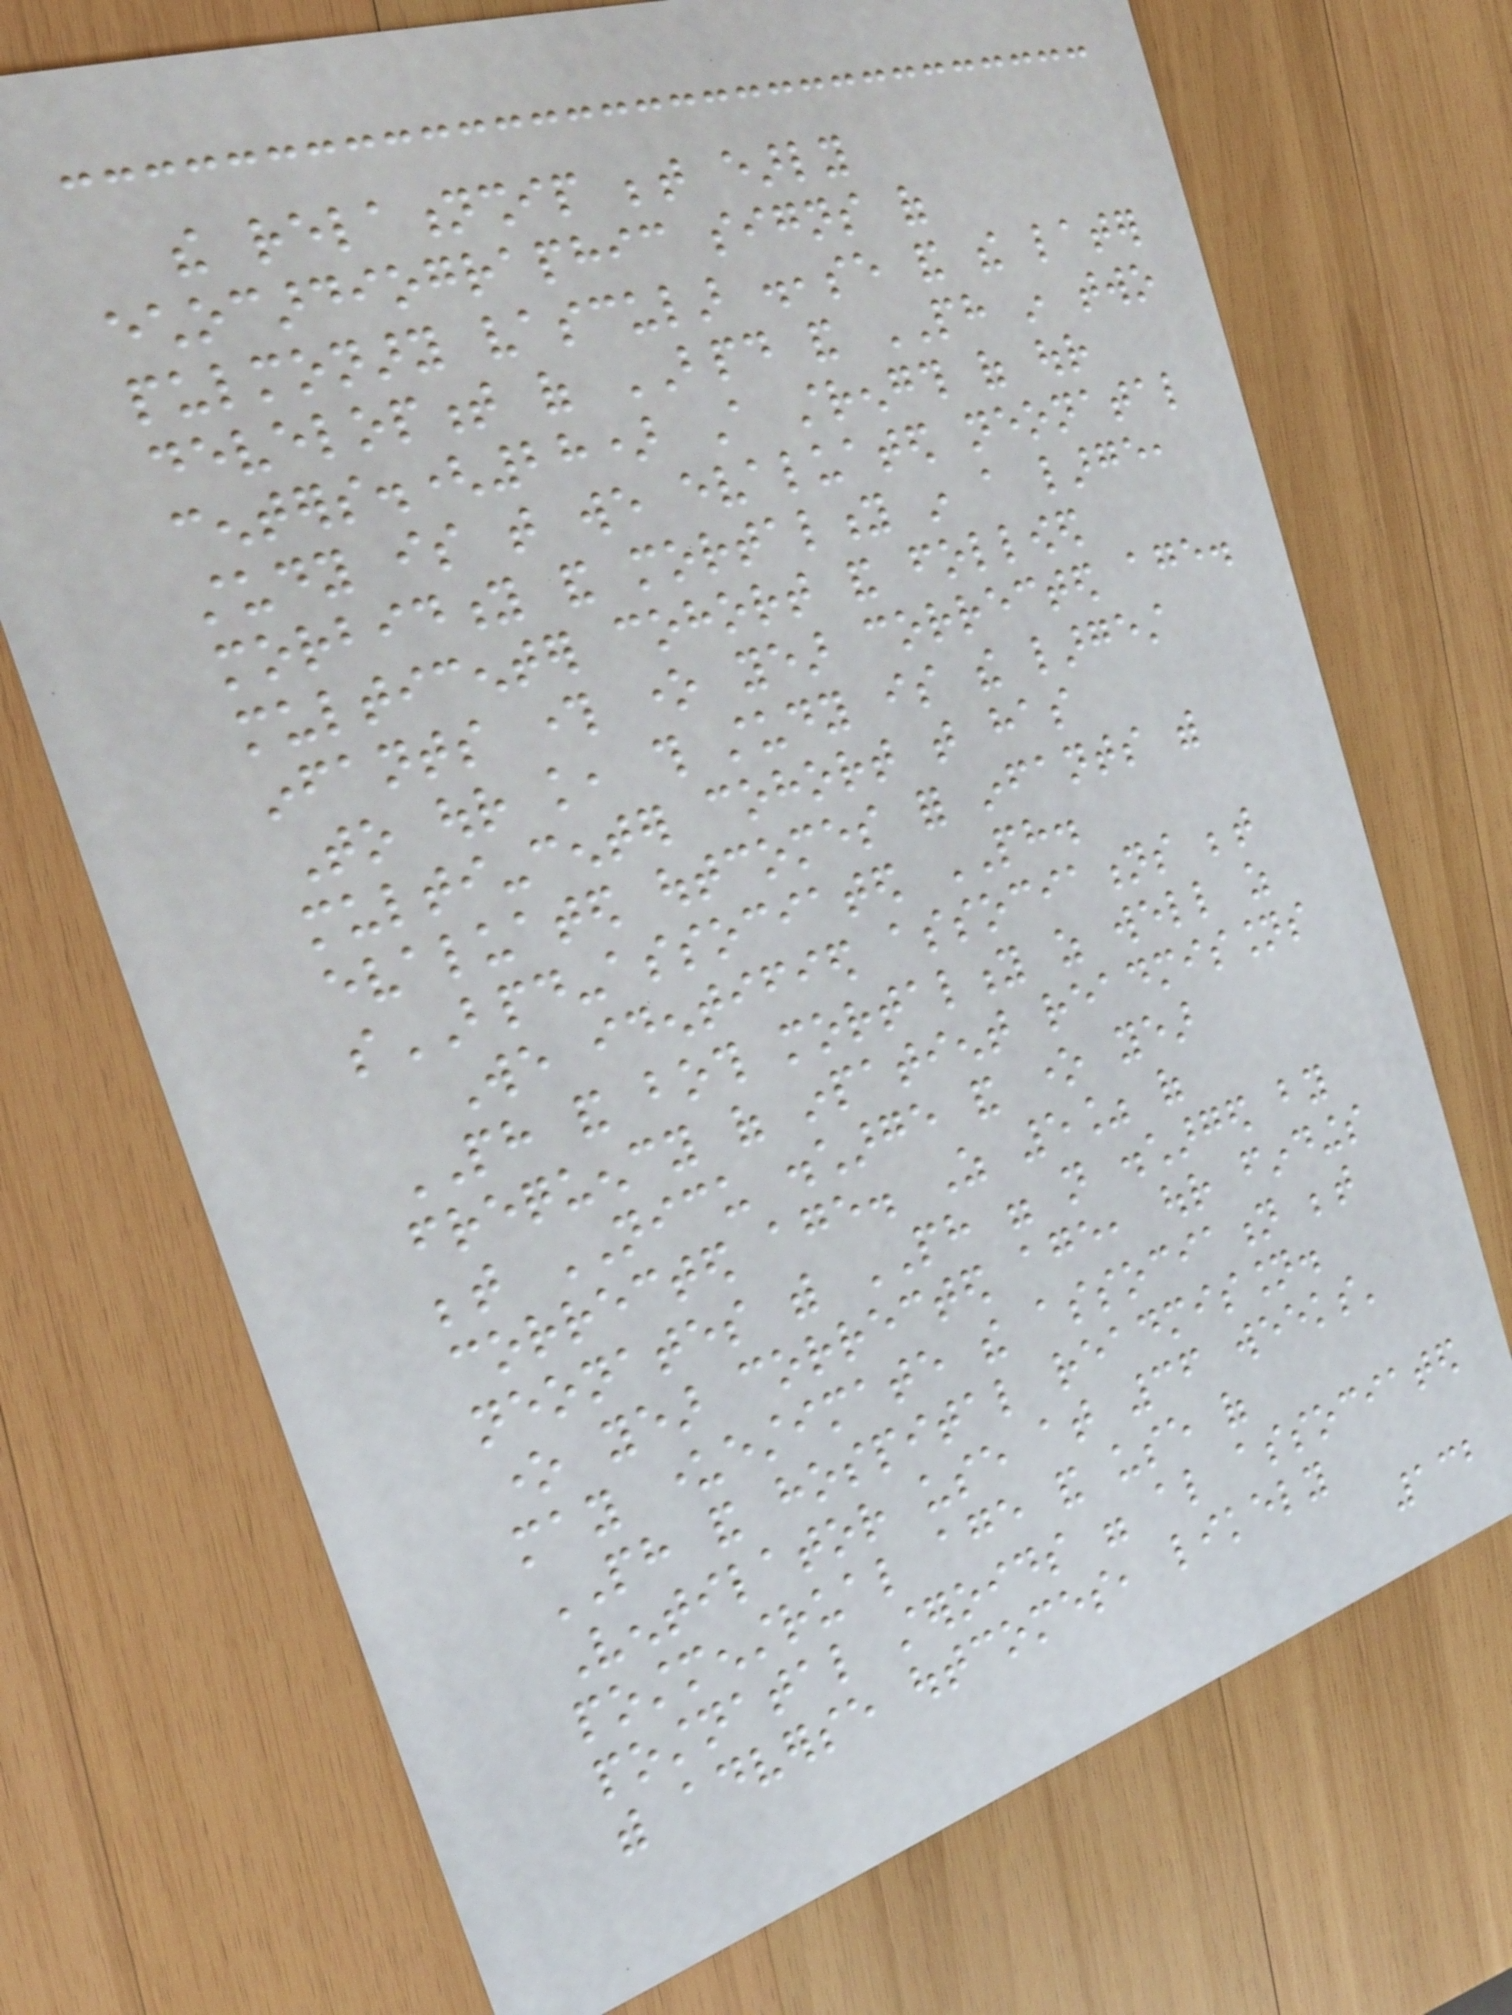the relationship between early
echocardiographic signs of
pulmonary vascular disease and the later
development of BPD and PH in two
centers.(28) A strength of our
study is that we evaluated neonatal
morbidity and mortality in a large,
multicenter cohort and followed
infants through one year corrected age.
To our knowledge, this study is the largest
multi-center cohort that has
evaluated outcomes for infants with
sBPD-associated PH.
We identified associations between
PH and both mortality as well as
frequency of inpatient readmissions
between NICU discharge and one year
corrected age. As 5% of
neonates with PH were not discharged by
one year corrected age, our findings
may underestimate the association between
PH and hospital readmission.
Ventilator use at 36 weeks'
postmenstrual age and use of
postnatal steroids were also associated
with adverse outcomes, likely
132
